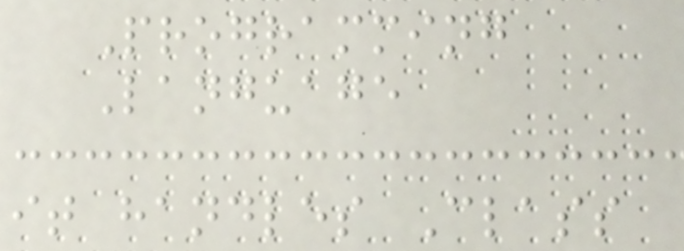Programming
Language
it handles Class
